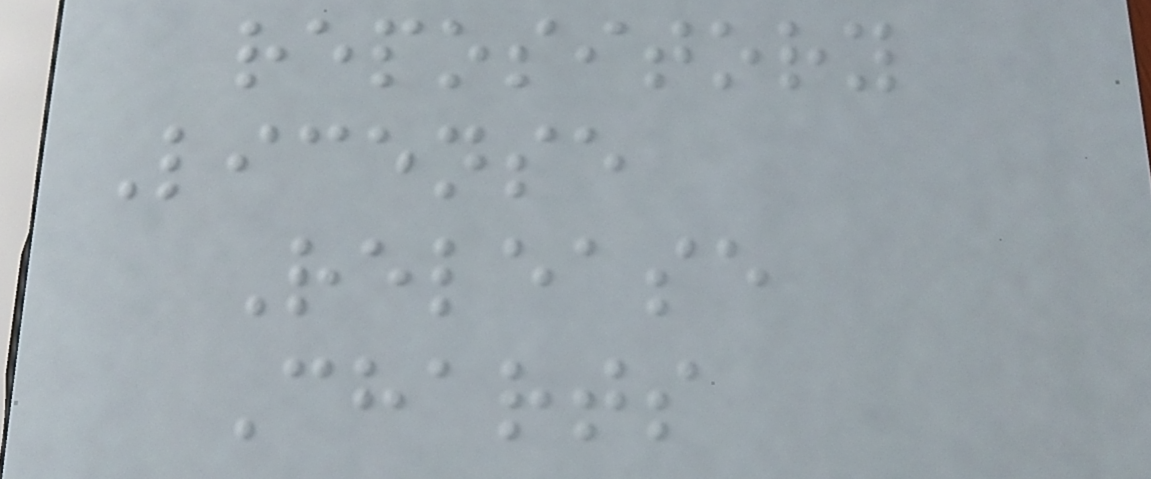repository
License
Release
Charts
